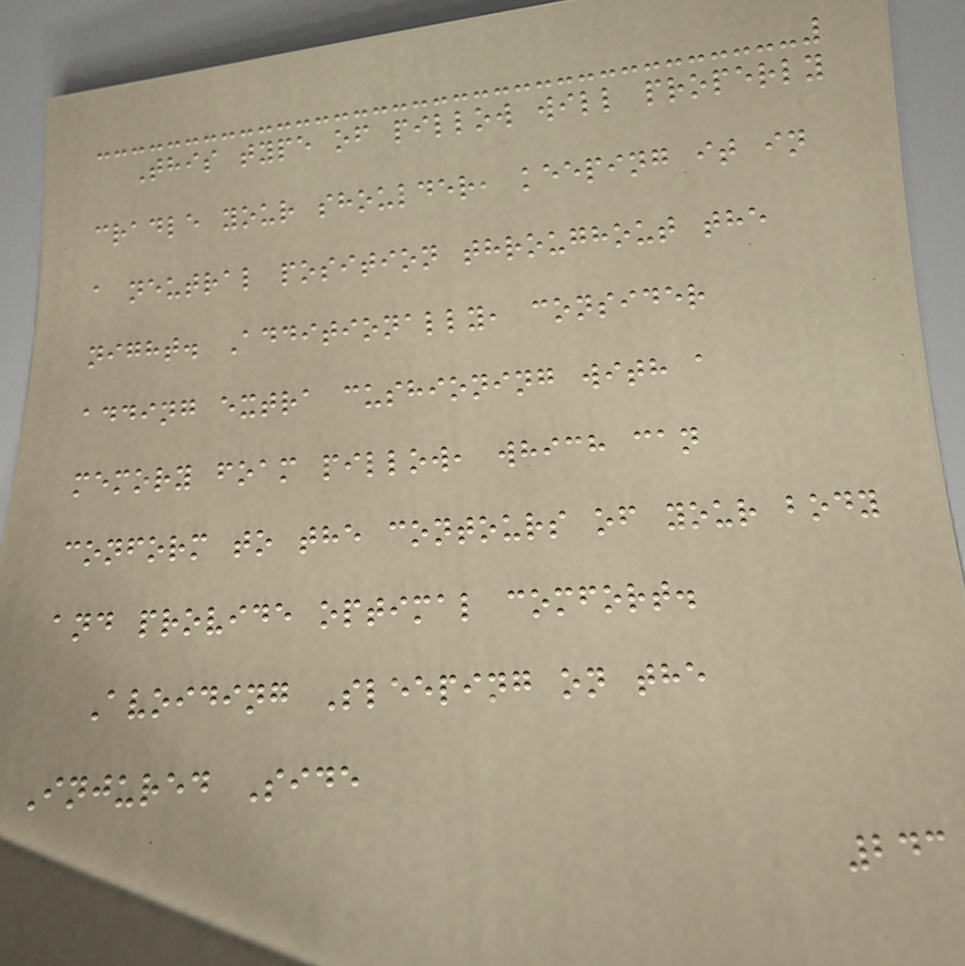This type of pillow will properly
cradle your shoulder, keeping it in
a neutral position throughout the
night. Additionally, consider
adding extra cushioning with a
memory foam pillow, which can
conform to the contours of your body
and provide optimal comfort.
Avoiding Sleeping on the
Injured Side
243
